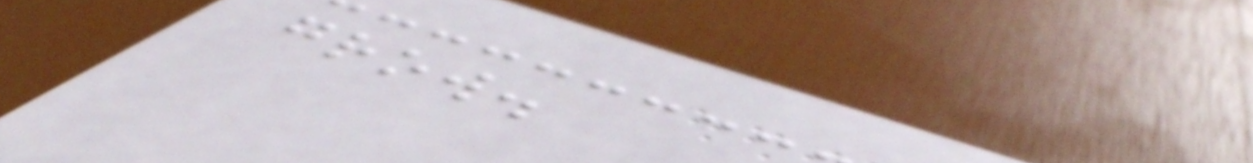grow.
